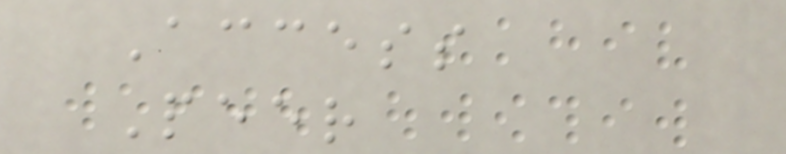Access
Peer
